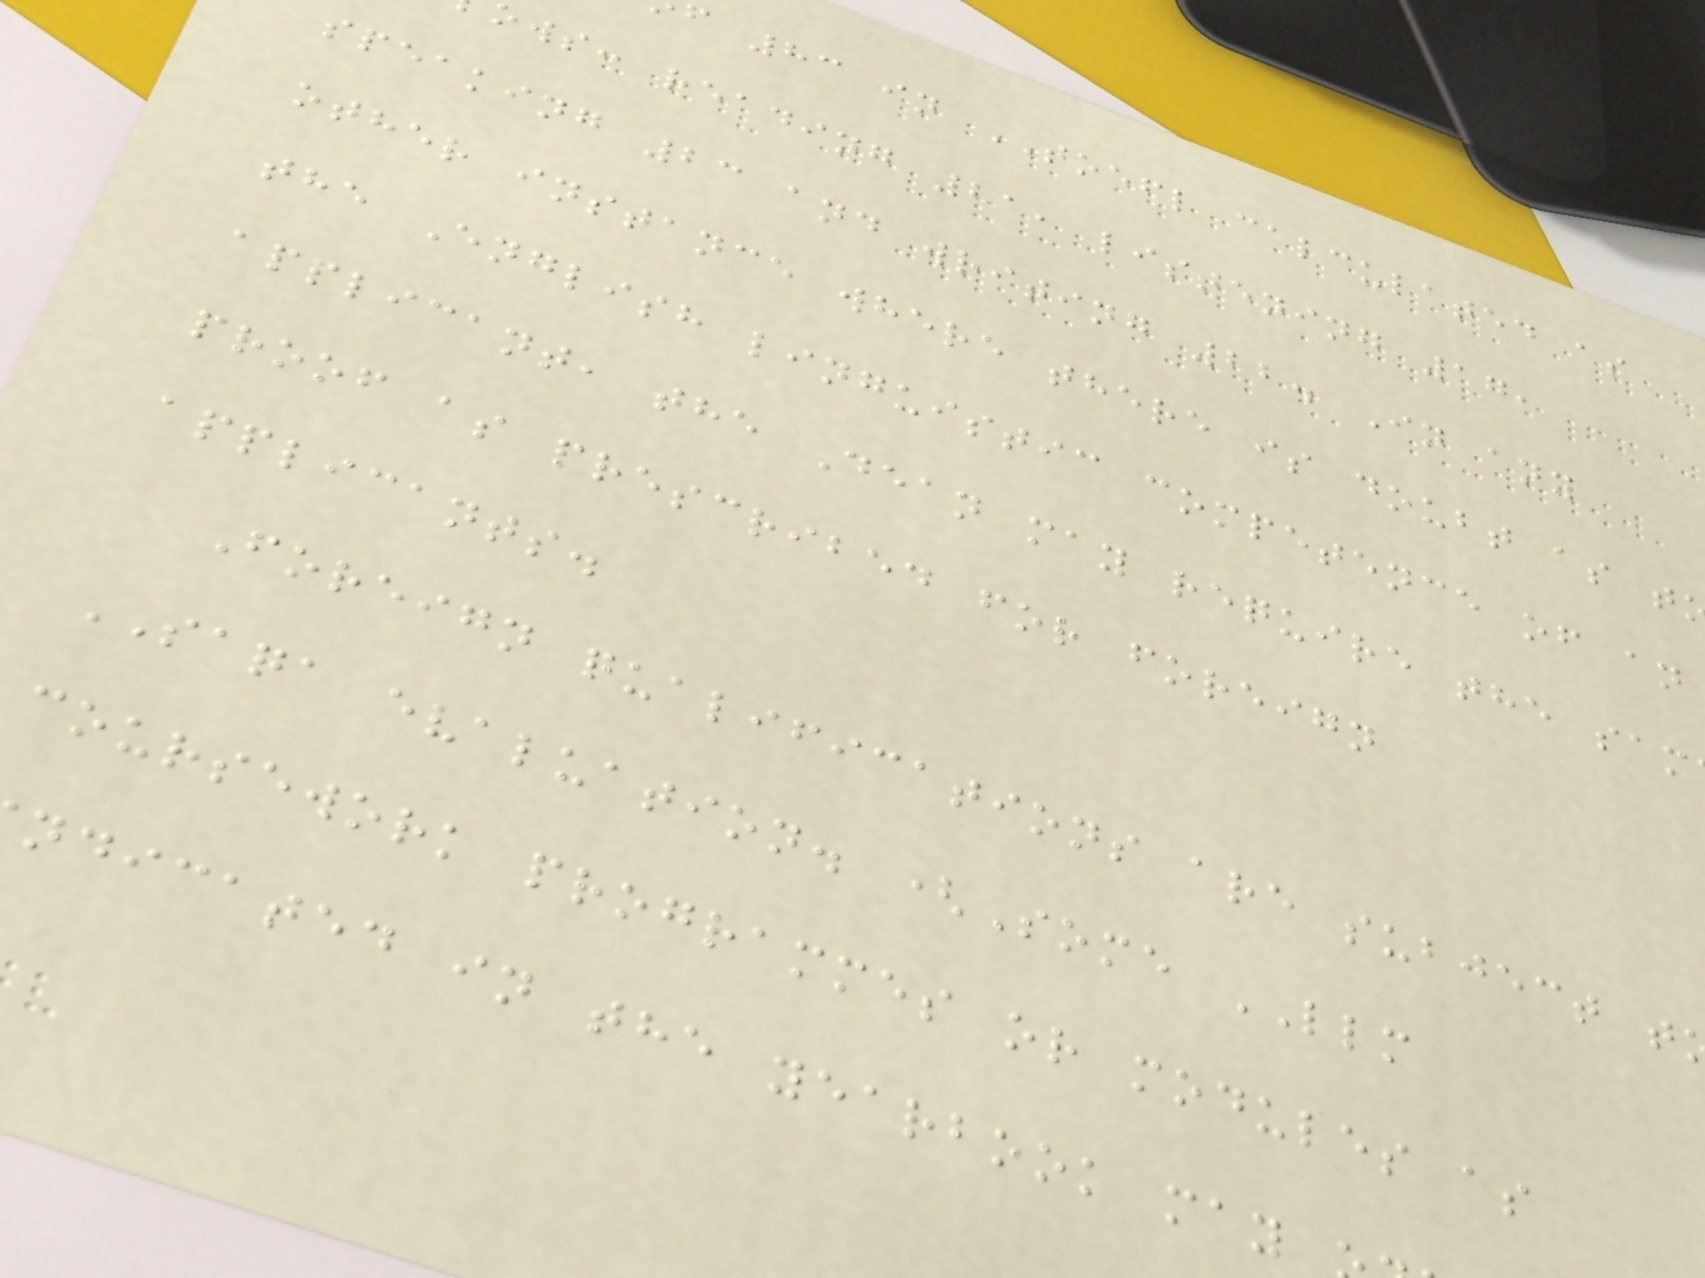f 83 in TOEFL calculated as
ows: reading 21, listening 17,
speaking 23 and writing 22. In any
other instance where there is doubt as t
the English linguistic competence of an
applicant, the Dean may require the sam
proof as prescribed for foreign
applicants.
Foreign qualifications are subject t
SAQA evaluation. (Some LLM
coursework programmes or modules as
ndicated in the yearbook may
